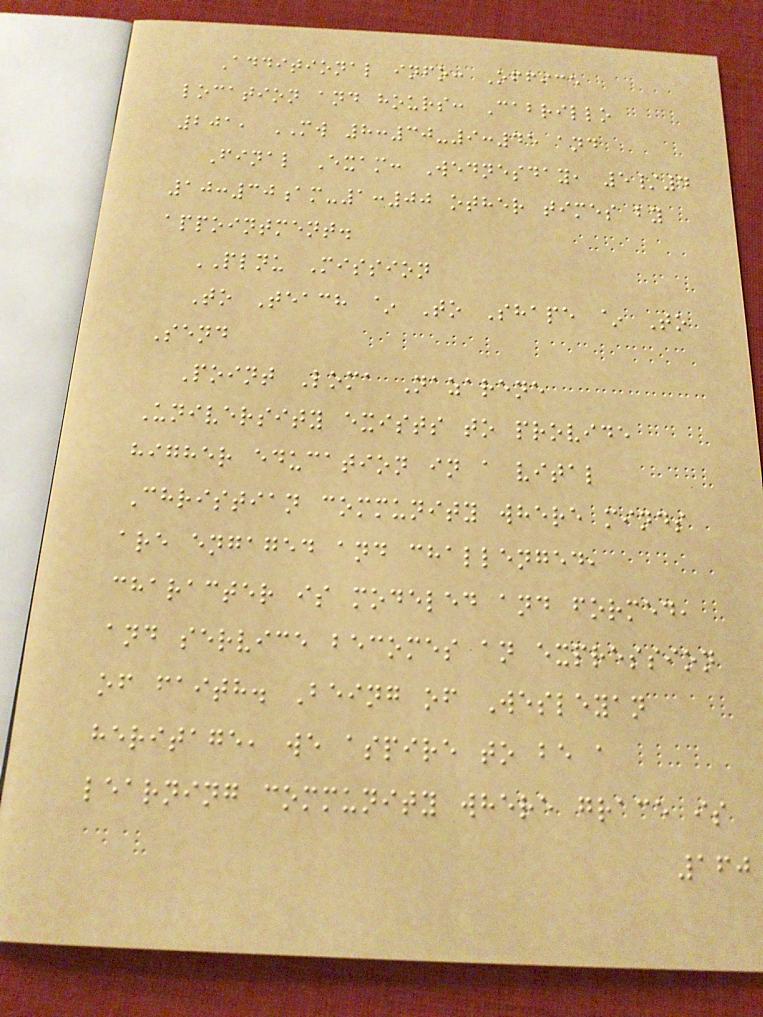Additional info: Office
location and hours: Cabrillo
201, MW 8:30-9:45 and
Final Exam: Wednesday, 5/4
10:30am-1:00 other times by
appointment.
PLNU Mission
To Teach ~ To Shape ~ To
Send
Point Loma Nazarene
University exists to provide
higher education in a vital
Christian community where minds
are engaged and challenged,
character is modeled and formed,
and service becomes an expression
of faith. Being of Wesleyan
heritage, we aspire to be a
learning community where grace is
160
